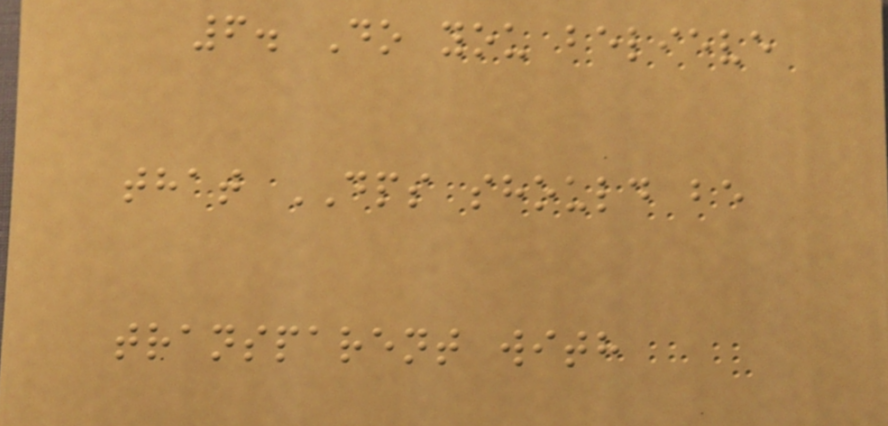6. Do you believe
that DPS should be
transparent with
